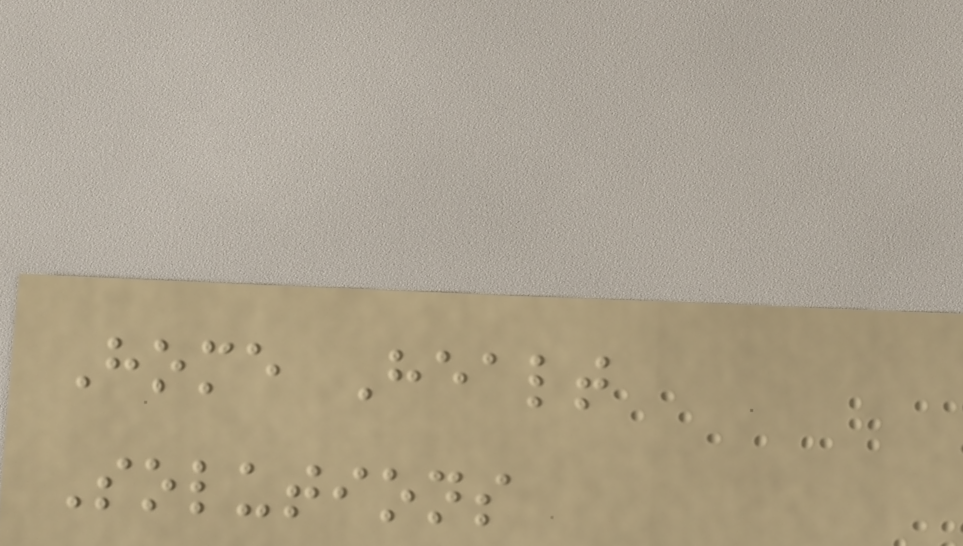Home Healt
Solutions
